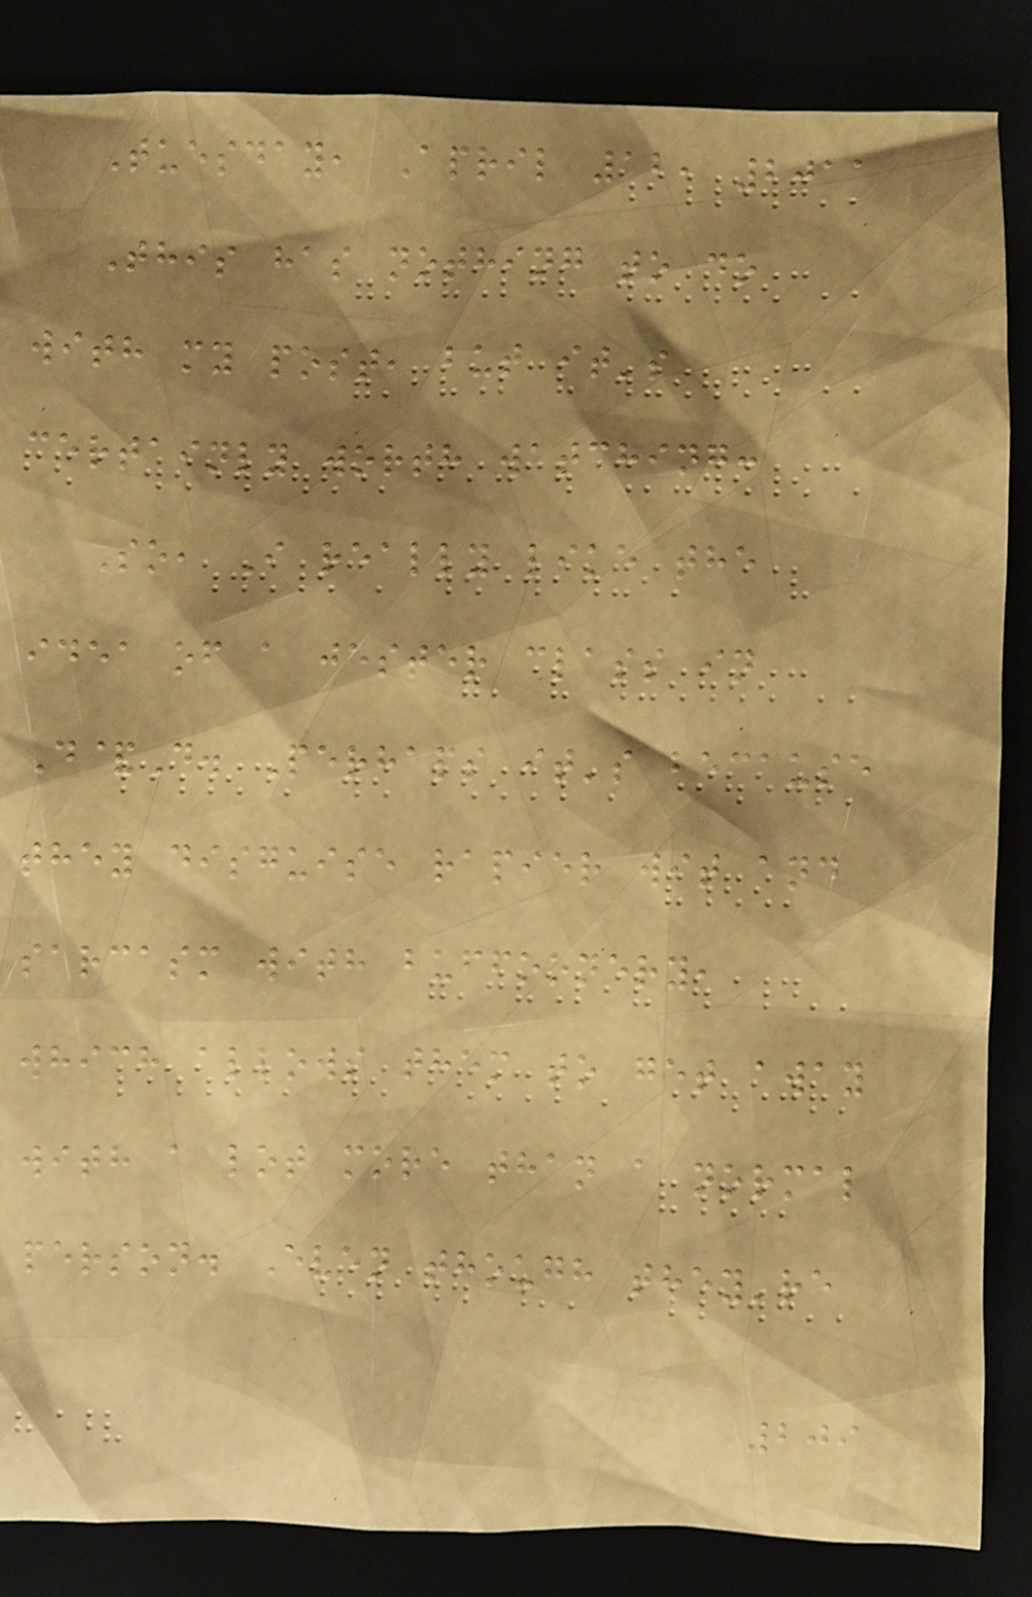Tuesday, April 12, 2011
This has nothing to do
with my post, but it's
certainly worth watching:
So, I really like the
idea of a jester class in
D&D. Perhaps it's because
they disguise rapier wit and
sarcasm with buffoonery,
which allows them to get away
with a lot more than a normal
person. Even though they're
209
